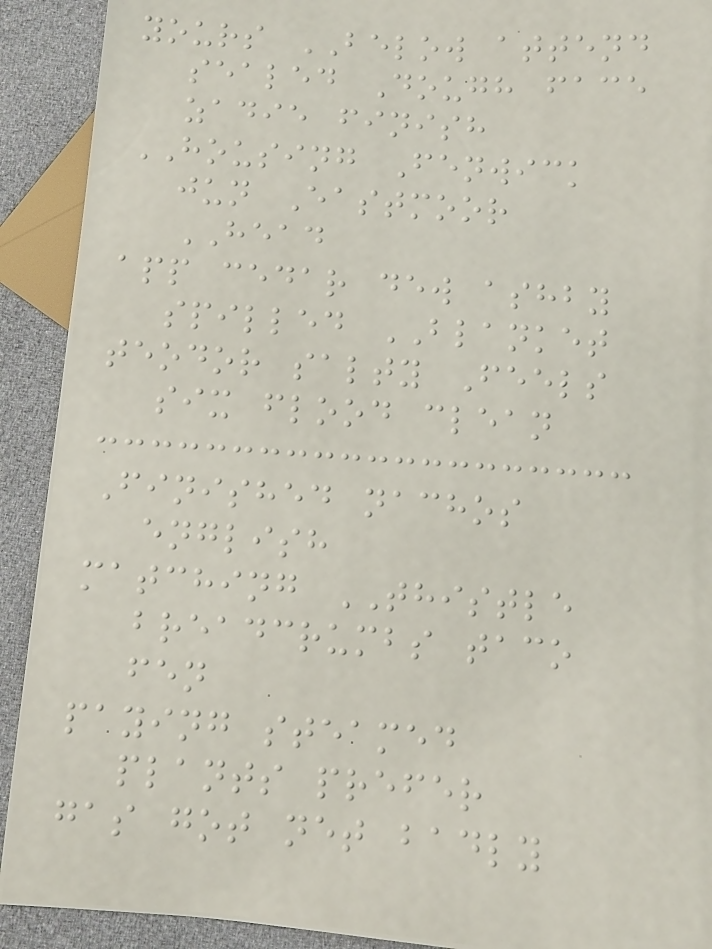yours BELOW attend
sealed Dough face
zadie finish
HOUSING Fenwick
jun Eastmoor
HEAD
app cedar dew ashby
spilled BLANKET
teodor salty Feels
six flood clean
Finished nachos
english
matching THISTLE
breadcrumbs taco
fen
paying steamed
plants prefer
gas got net badly
